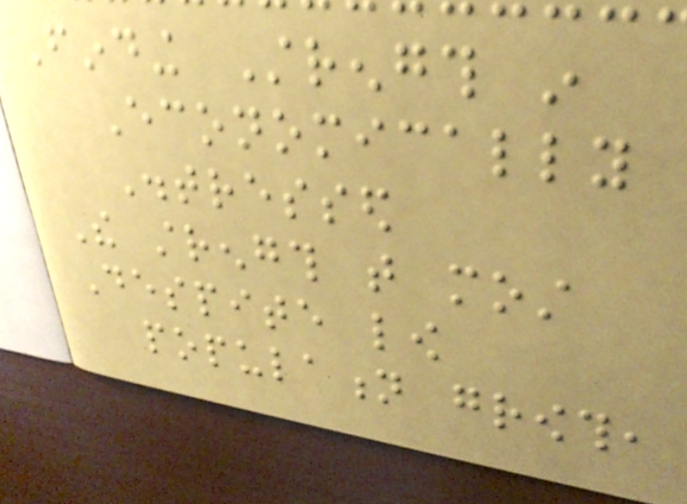Finding Strength in
Economically
Distressed
The strength that most
Despite low
population growth,
